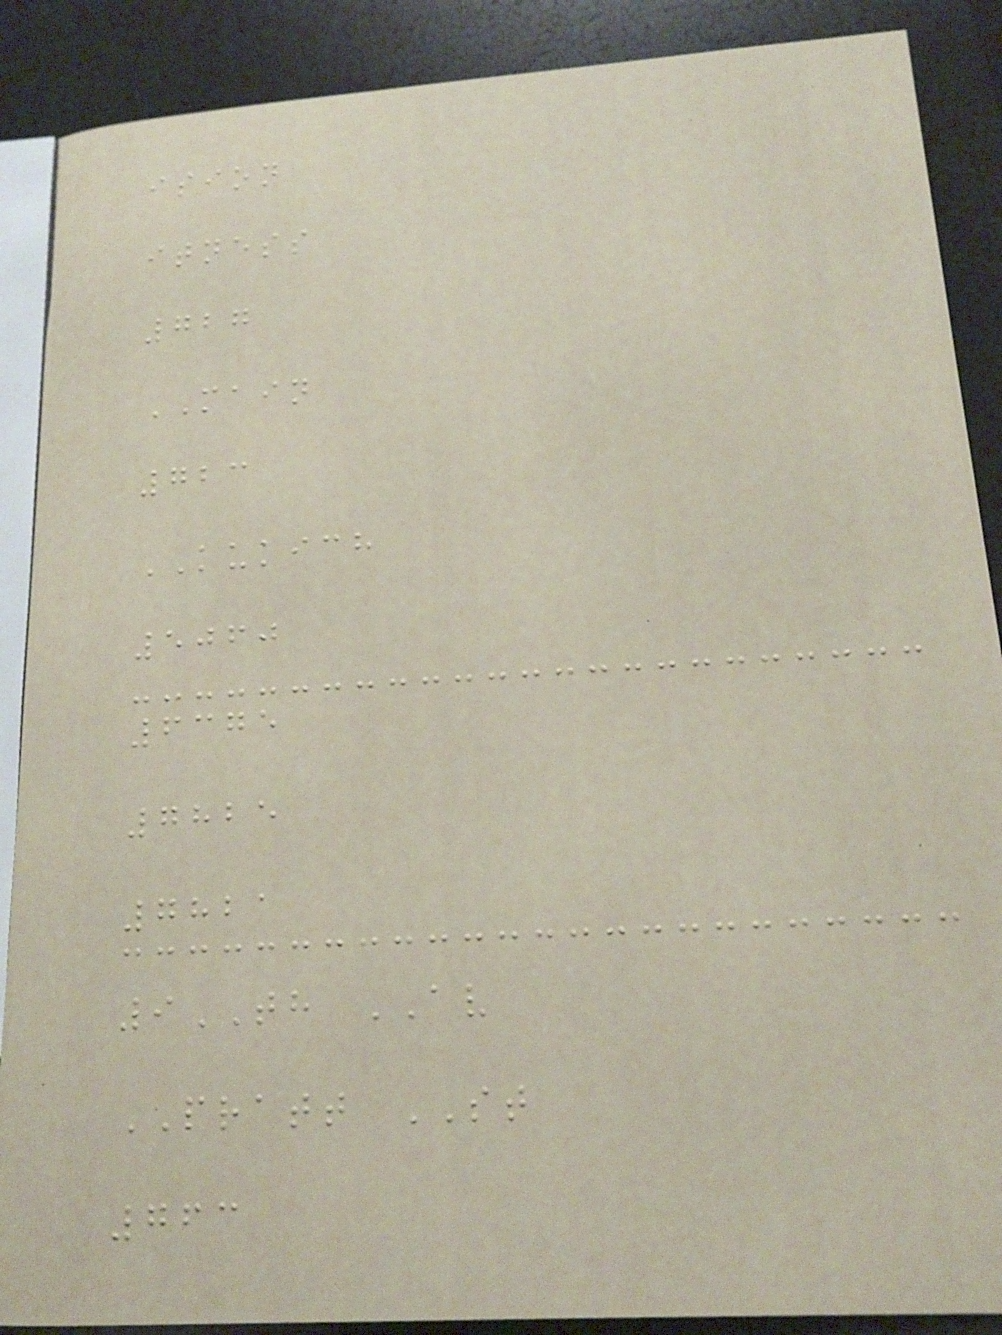ision
itness
727
MAIN
723
KUKICH
5060
6375
7825
7821
9TH AV
PRATT ST
763
